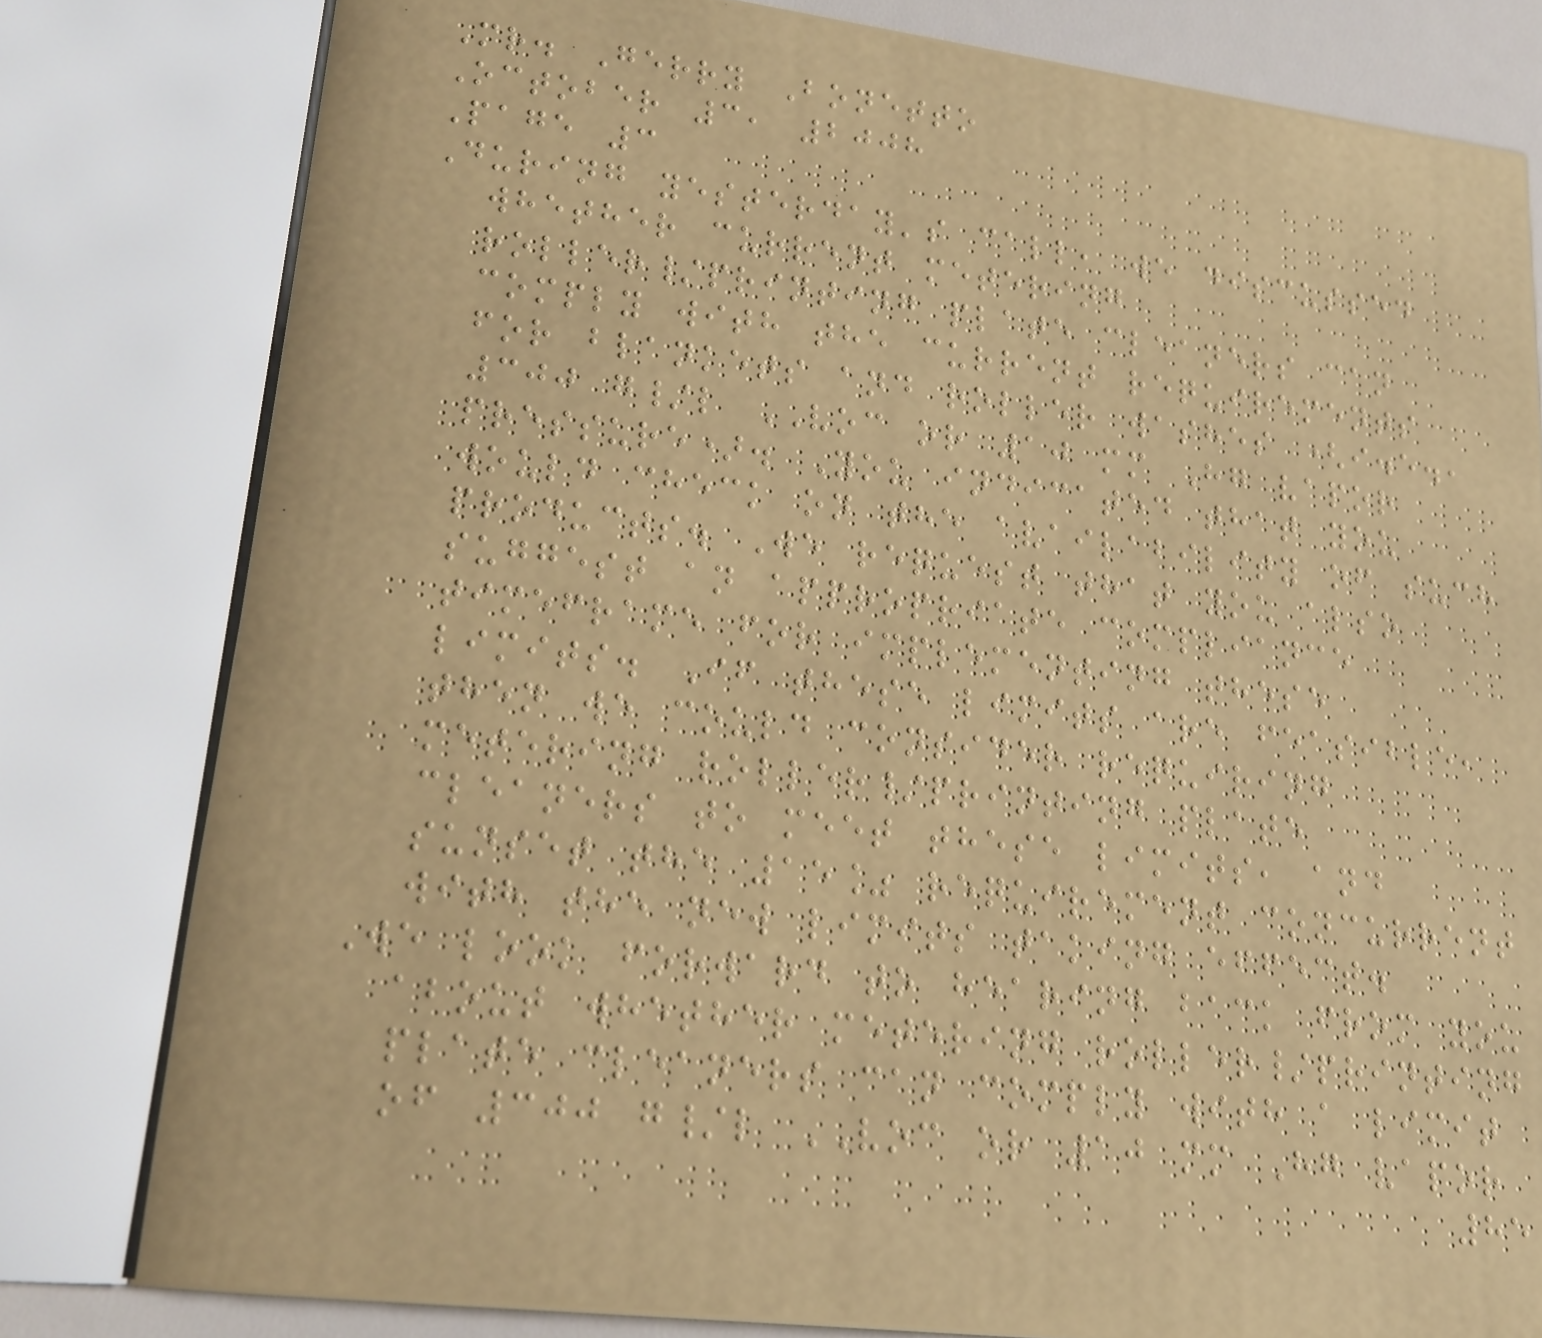Mr. Gerry Bonetto
October 3, 2008
Page 3
During yesterday's call, we discussed
whether current metering
roller/printing plate cleaners can
comply with the current requirements
for blankets and roller washes (i.e.,
300 g/l VOC or 10 mm Hg vapor
pressure). You indicated that you
would check on the availability of such
products. We request that you also
suggest an appropriate compliance
timeframe for implementing these
limits. If these limits are feasible,
then we could consider requiring
metering roller/printing plate
cleaners to meet these limits, and
sunset the 15% requirement concurrent
with the new limits taking effect.
We look forward to hearing back from you
about whether metering roller/printing
plate cleaners can comply with a limit
of 300 g/l VOC or 10 mm Hg vapor
85
